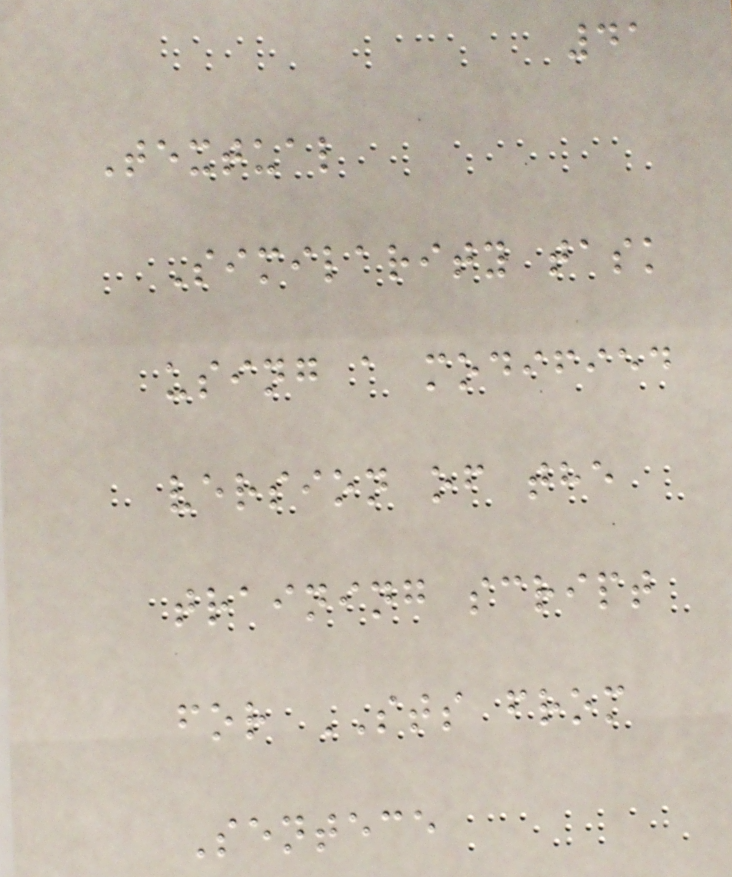41
Textual
Similarity task
using a modified
version of the
training script
for STS from
Sentece
